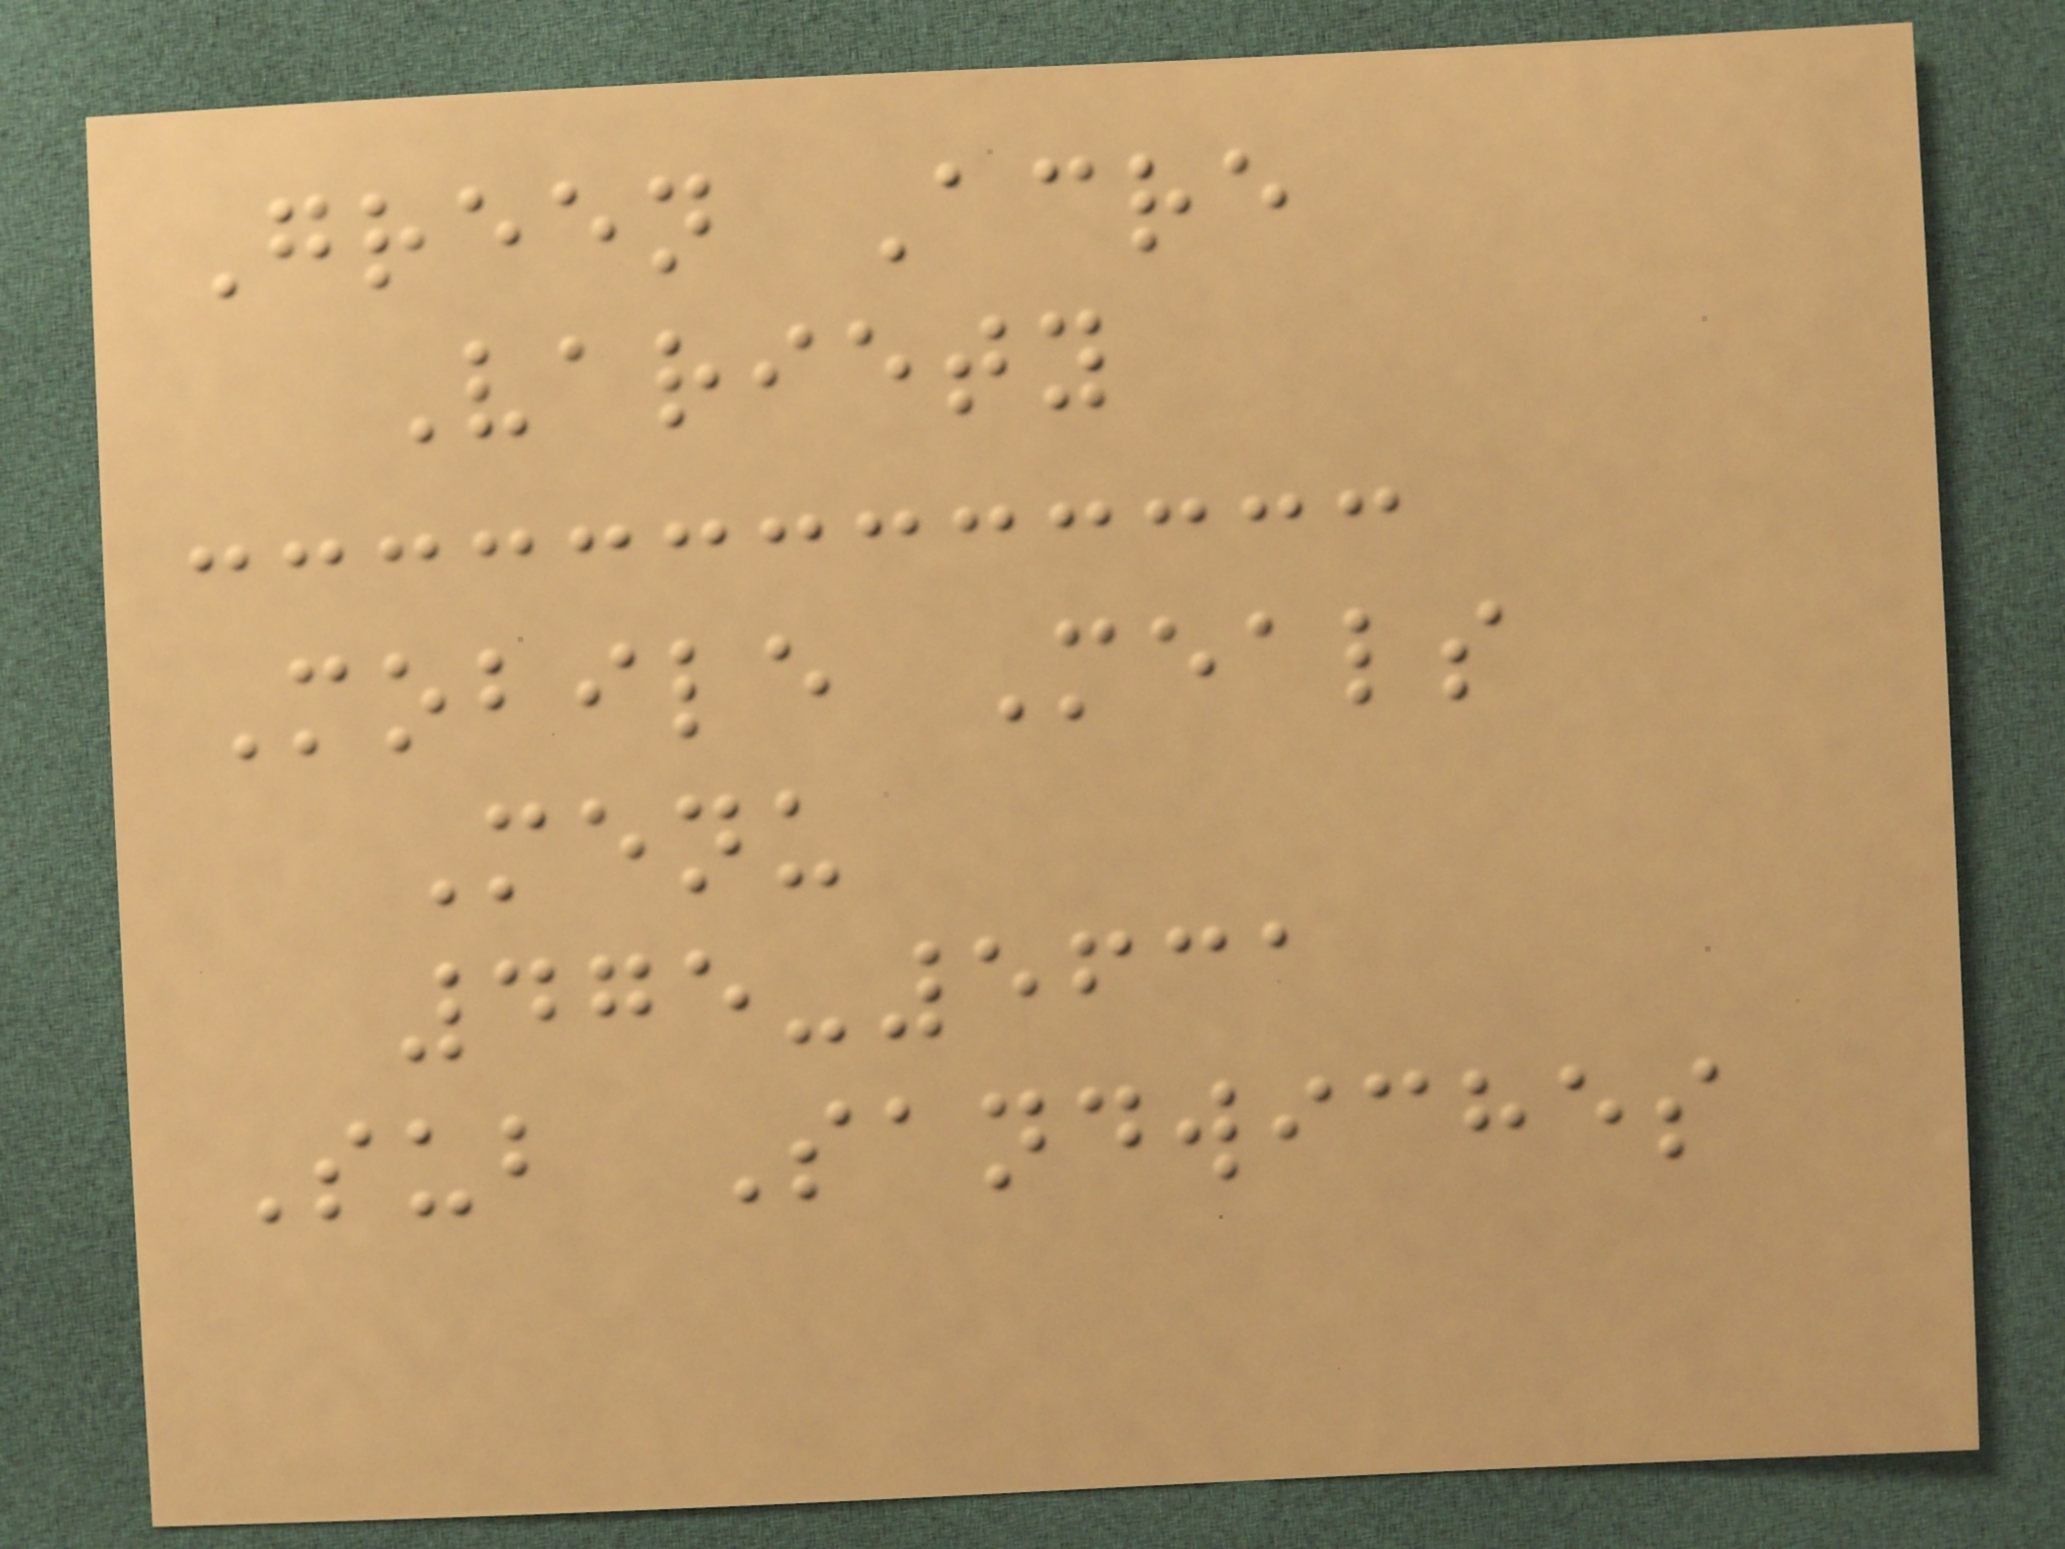Green Acre
Variety
Mobile Meals
Menu
475-5631
Sub Sandwiches
